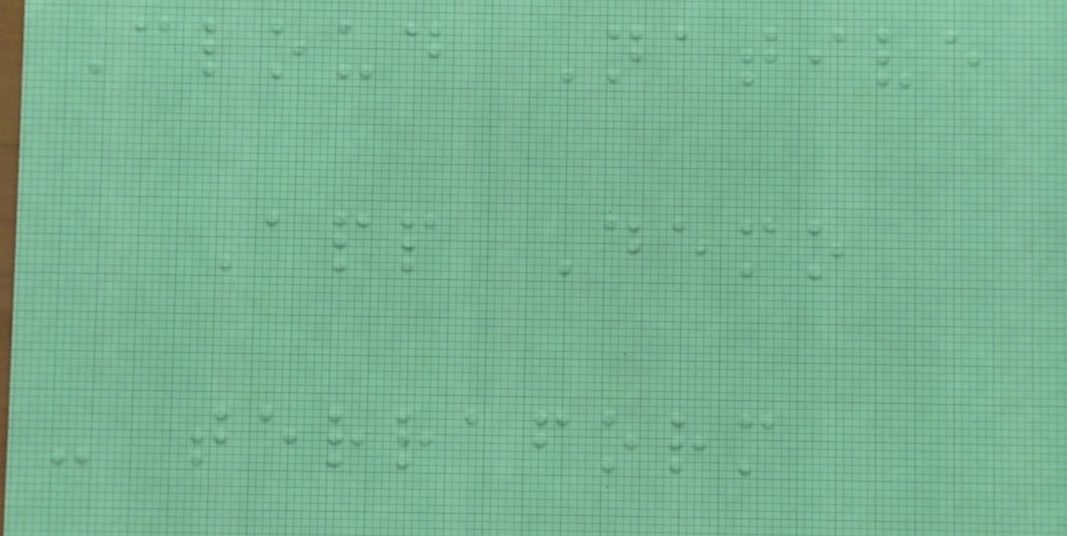Cloud Native
App Demo
- terraform
